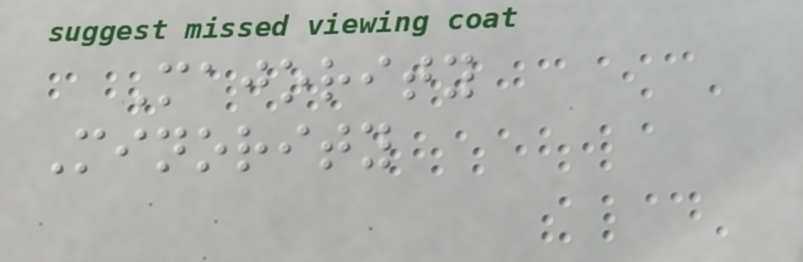Majority
Minority
